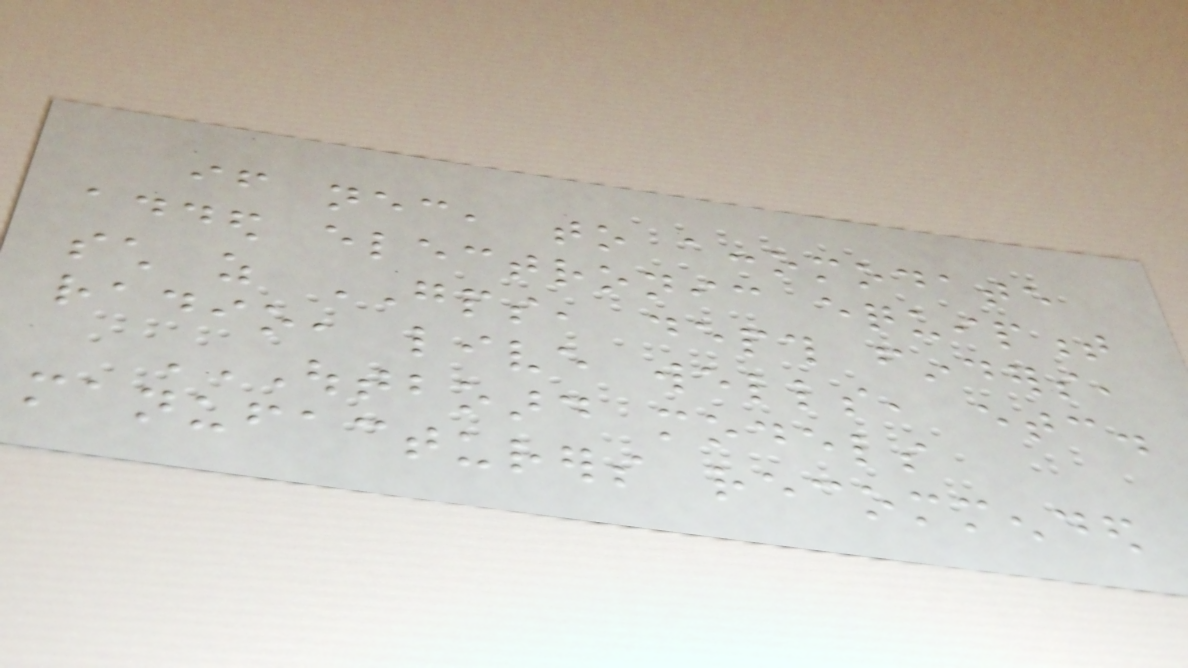if necessary, to accomodate
added electronic equipment
such as GPS, depth finders,
radio, live wells, etc.
OUTBOARD MODELS
MANUFACTURERS RECOMMENDED
